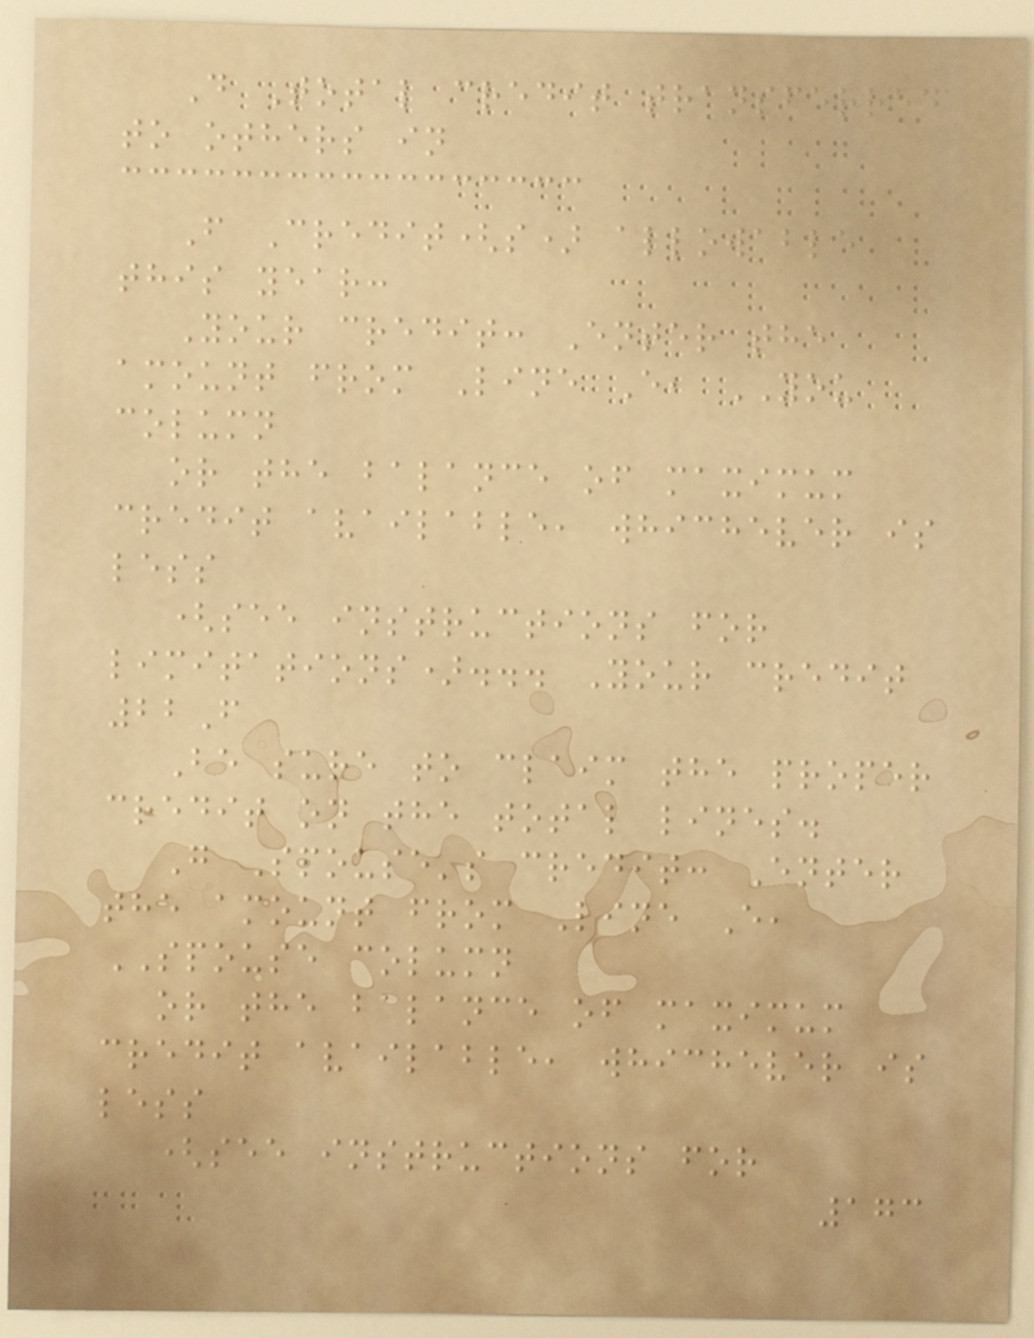D Total credit transferred
to others in
F Credit(s) allowable
this year:
Your credit: Enter the
amount from Line E, YOU
column
or the balance of maximum
credit available, whichever is
less
(see instructions for
limitations)... Your credit
22F
Be sure to claim the proper
credit on the total lines.
G Spouse's credit: Enter
the amount from Line E,
SPOUSE column
or the balance of maximum
credit available, whichever is
less
(see instructions for
173
